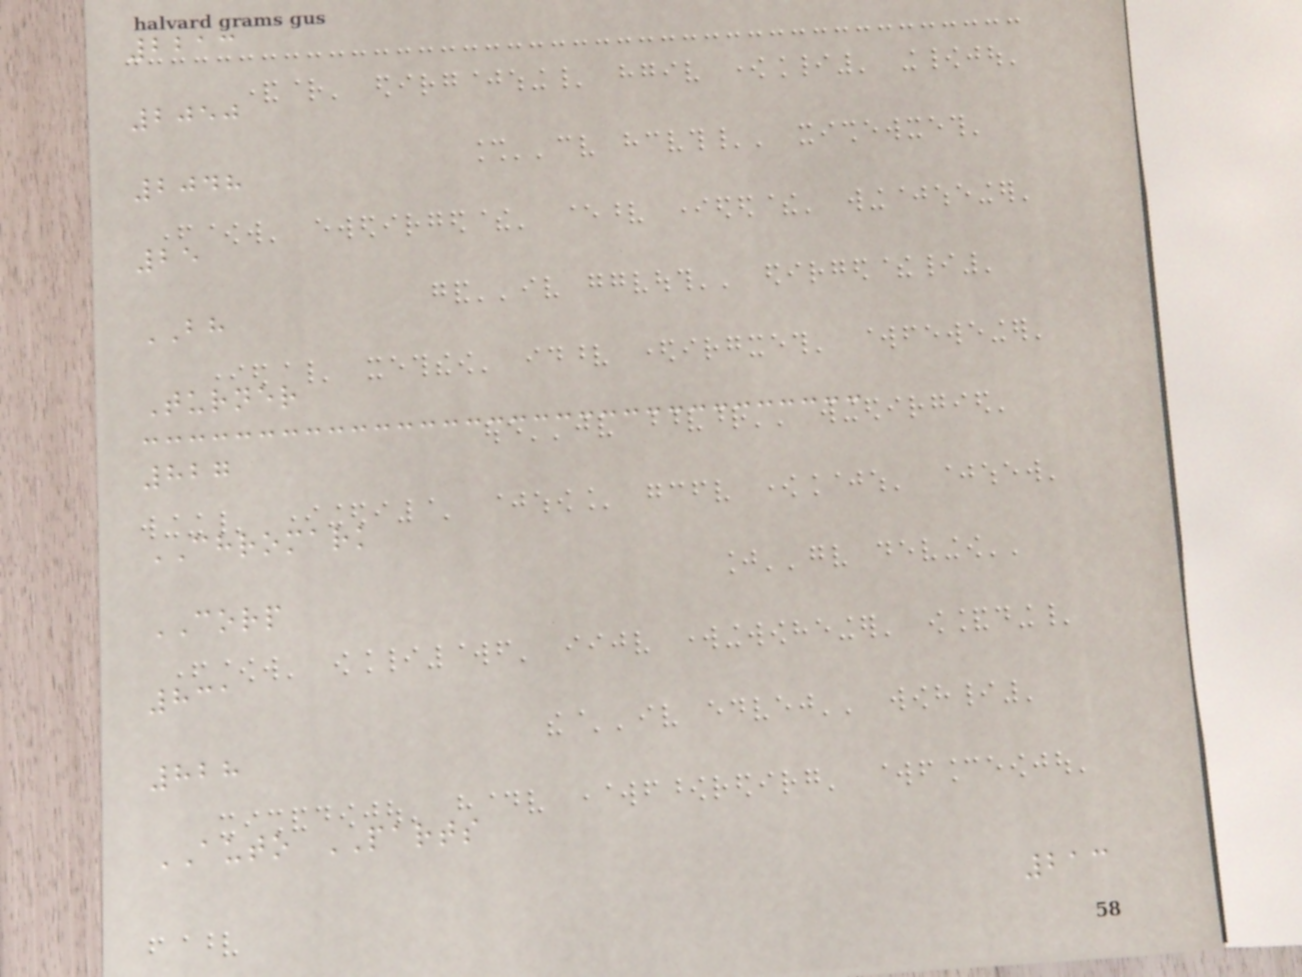2213
2050
2048
25
BH
Turner
827
CHROMARK
CORP
831
828
AUTO PARTS
213
